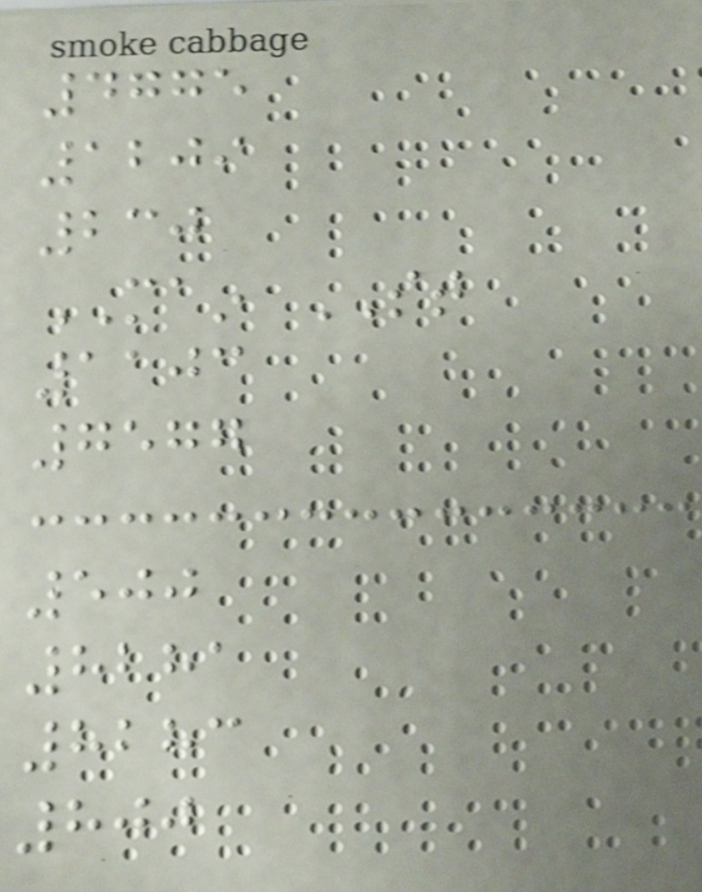4775
1209
230
MAIN ST
1103
7577
500
8281
8283
800
